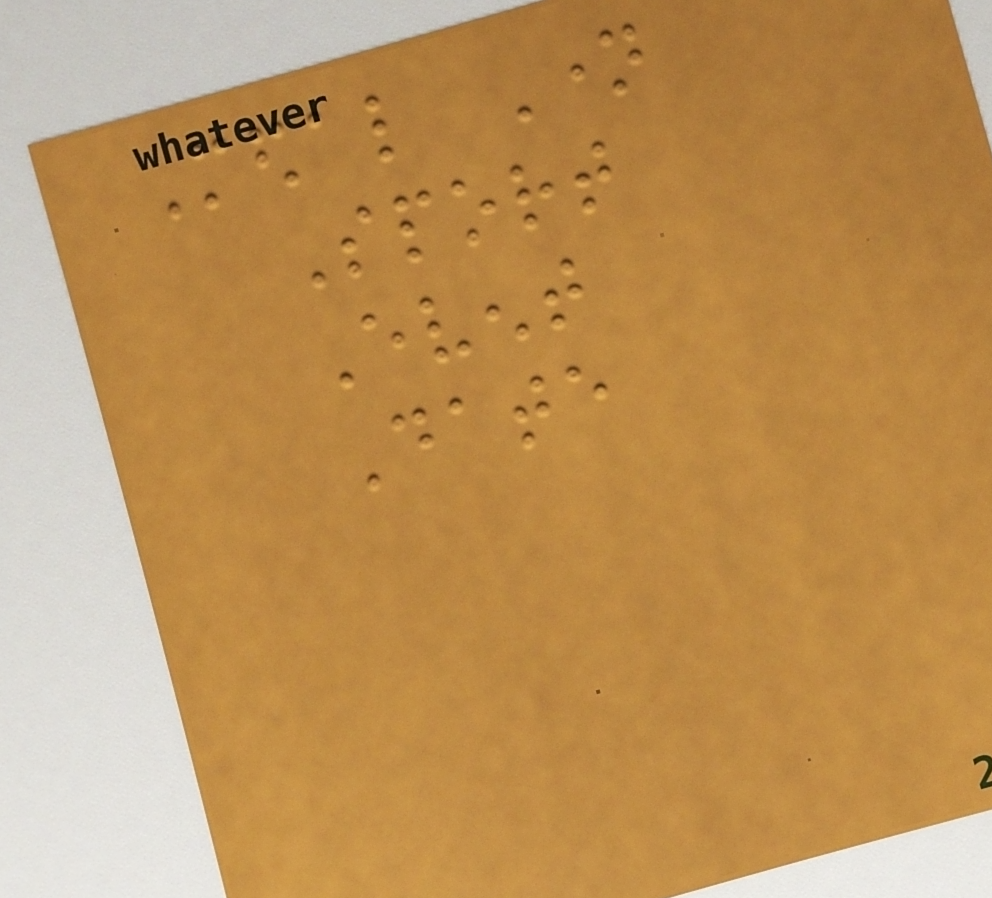Medal Name
Sport
Event
Date
